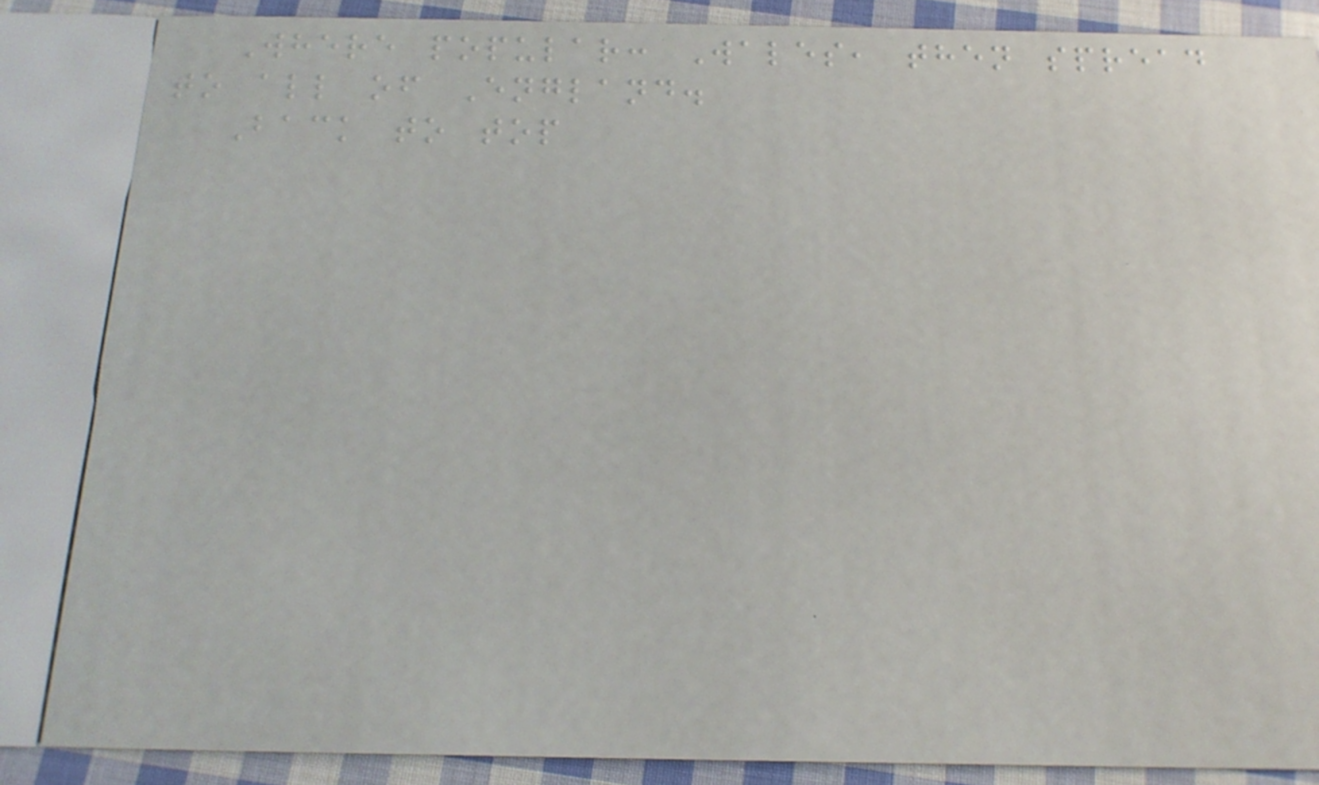Where popular: Wales, then spread
to all of England.
Back to top
